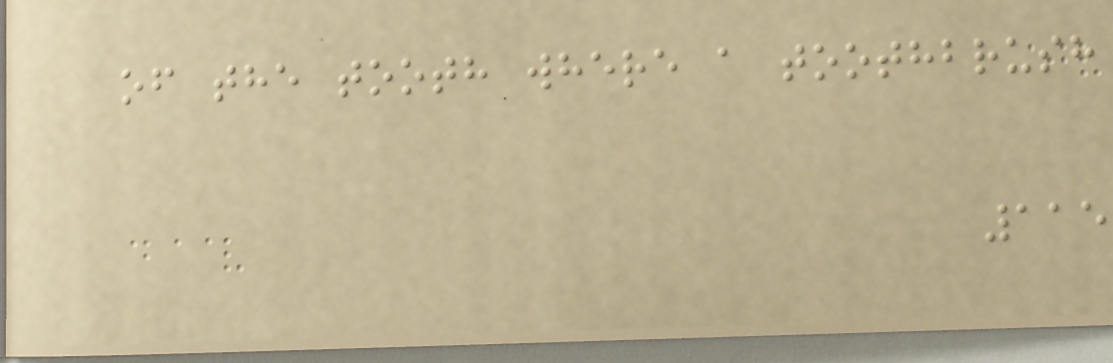of the tooth where a toothbrush
115
